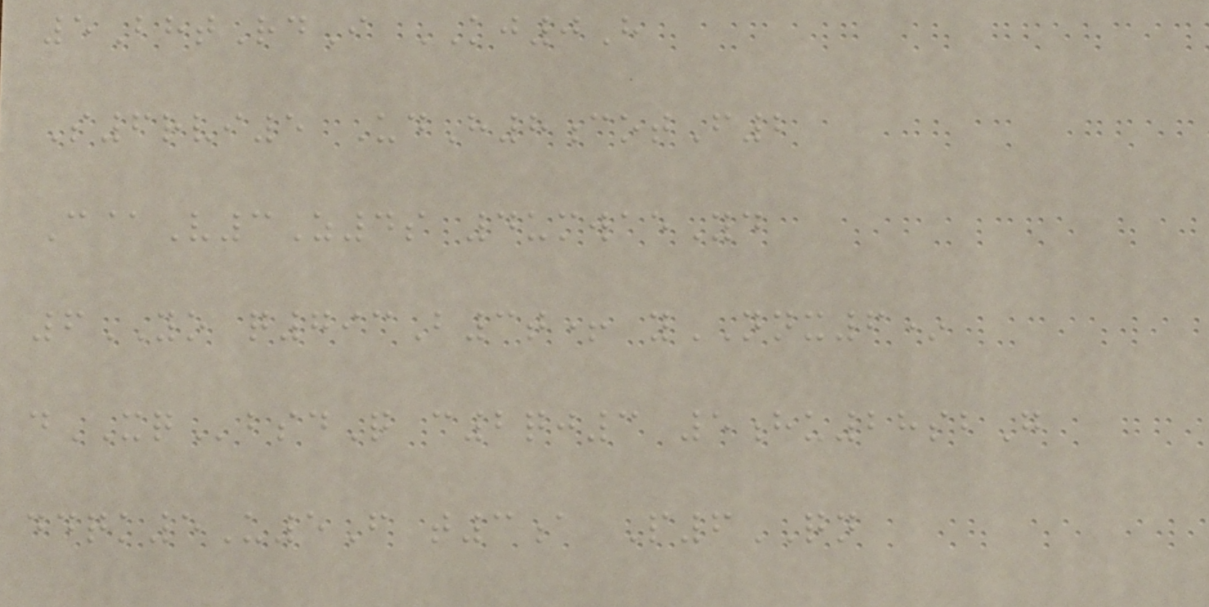5BhtRdI KJ0H
S6rvi5 UdH8cotF2
C@V3Z4s 4umwaeYd
6YO q793B3t+ yNNX6*
dXQbsdQ c2qj3 5hu28sbG
ddqk5U5F t3a P6QN
